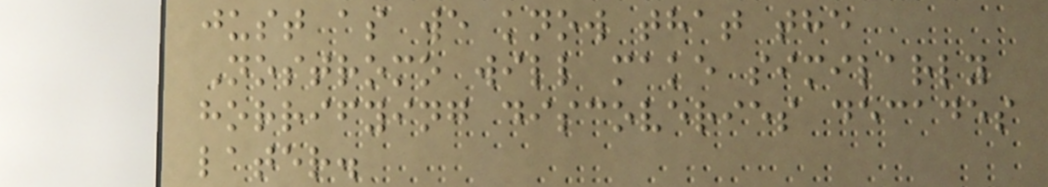just as we know that the
Nostromo will make similarly
horrifying discoveries decades
later.
